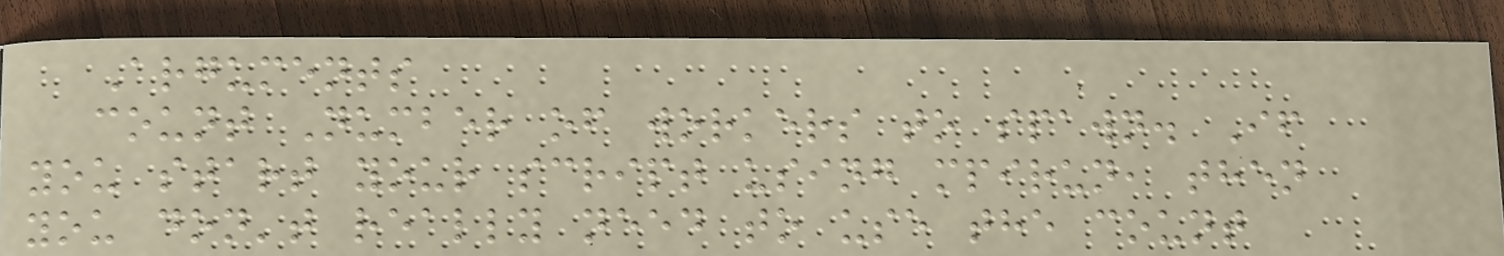Arguments
count Number of workers to spawn. If
you start your script using mpirun, then
you don't really need to use the count
